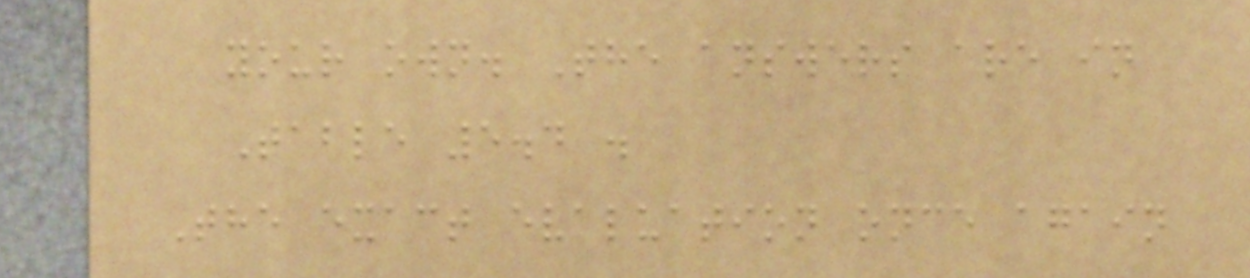your own. The answers are in
Table 5.4 .
The exact evaluation once again
